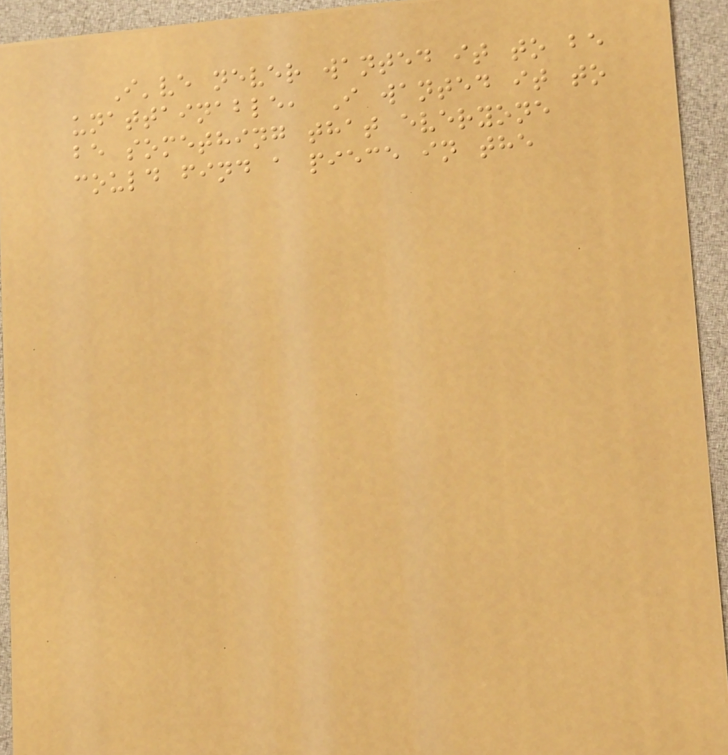I've never wanted it to be
unattainable, I wanted it to
be something that everyone
could find a piece in the
